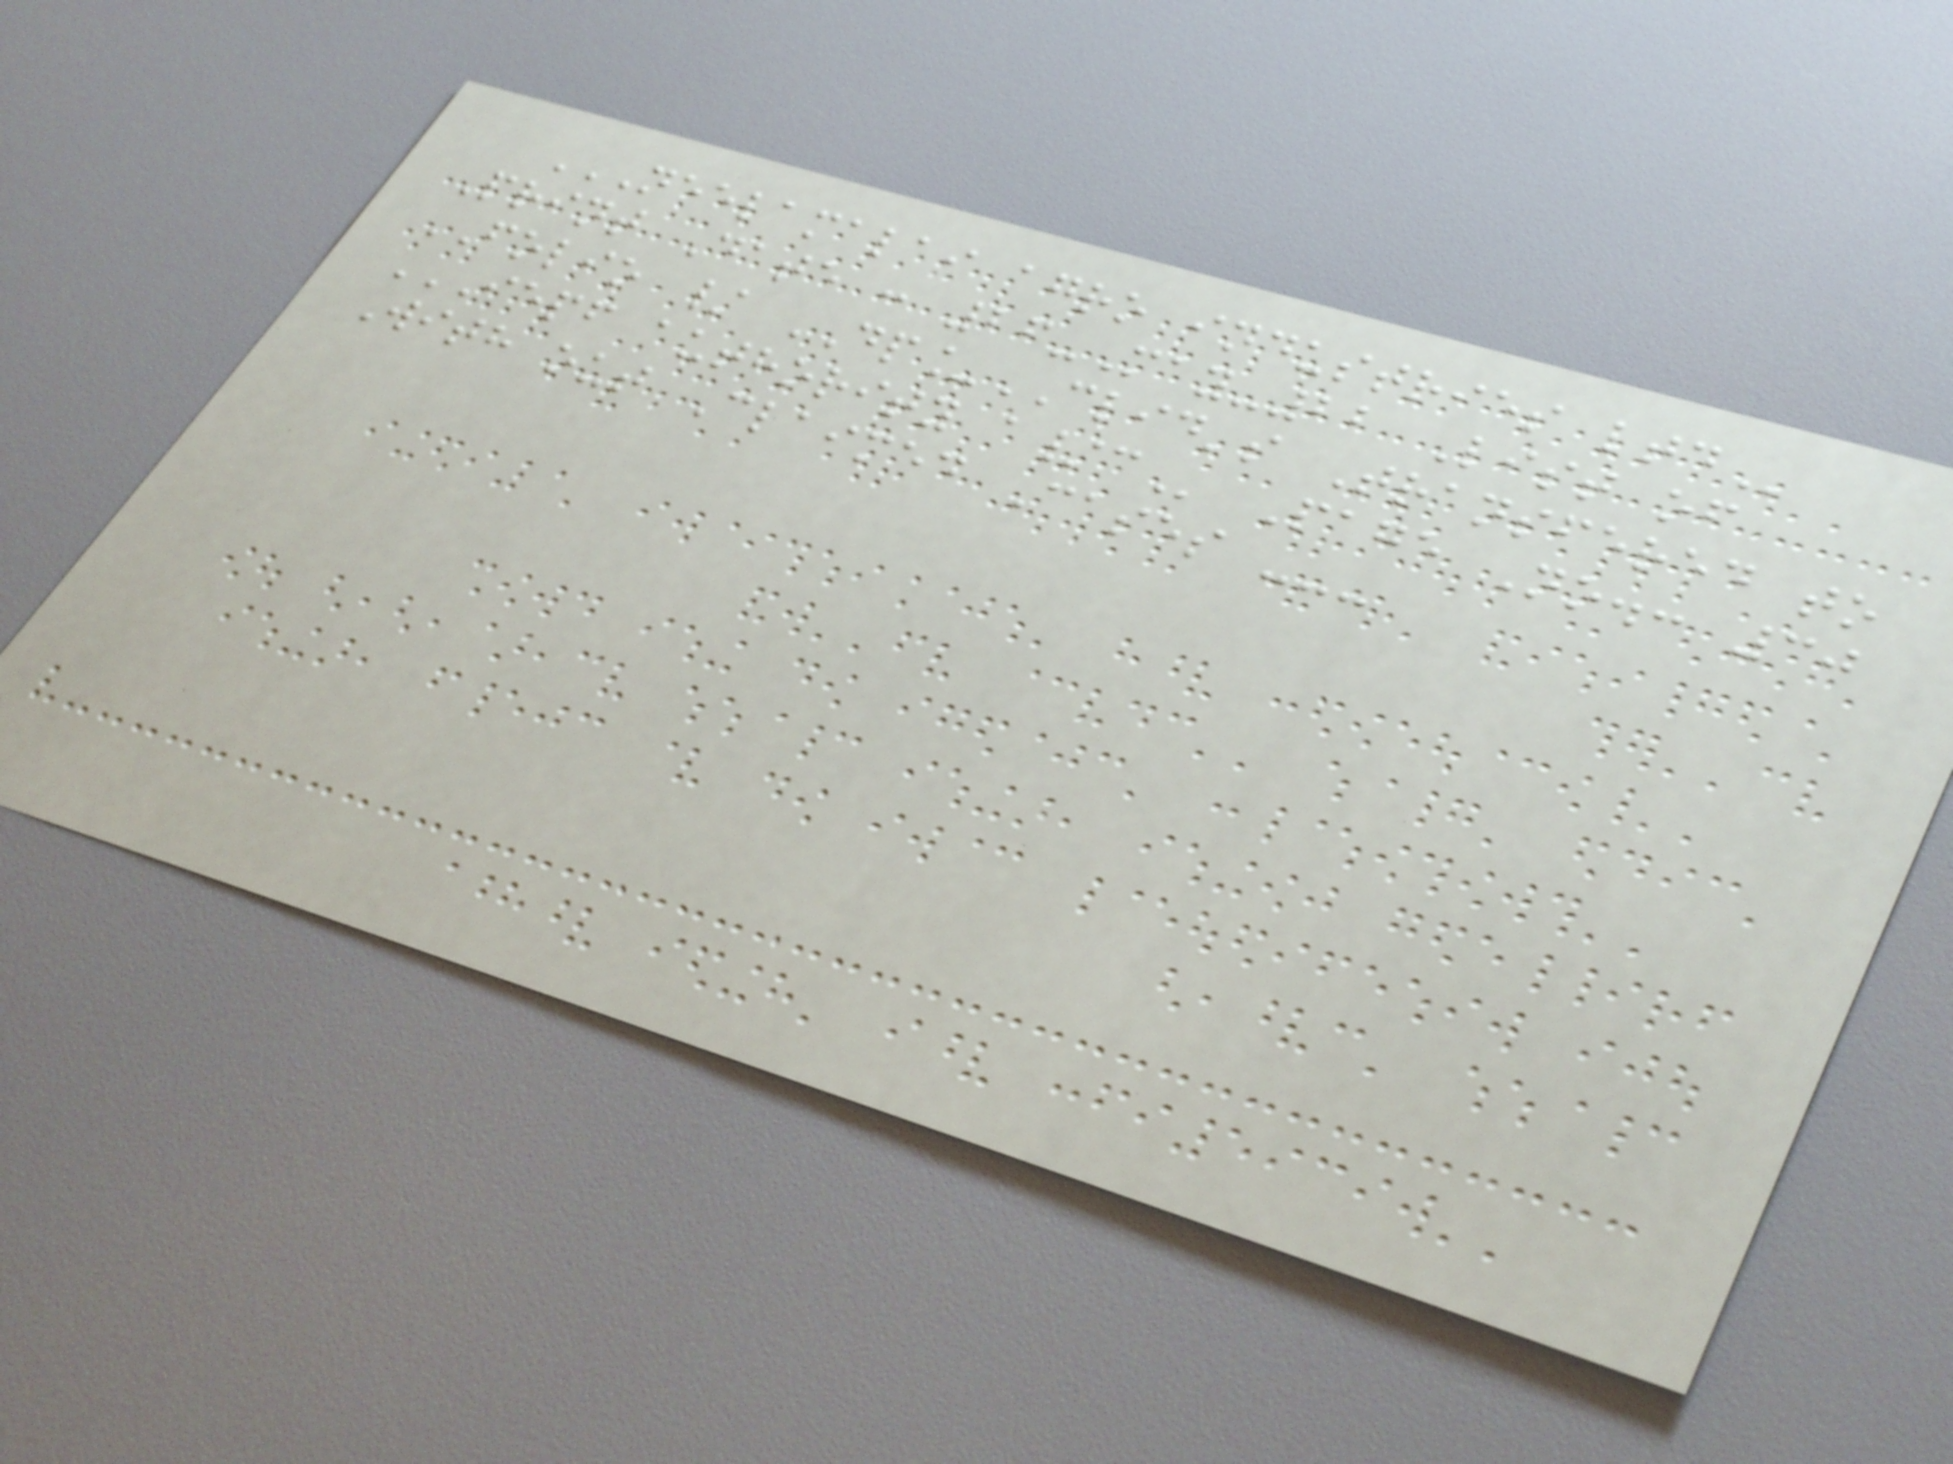NEELAMALAI AGRO INDUSTRIES LTD
Print Date : 26-May-22 List of
FOLIO / DP_CLID's Transfered to
IEPF AUTHORITY A/C Page No.: 30
With out Claimed Cases ---
